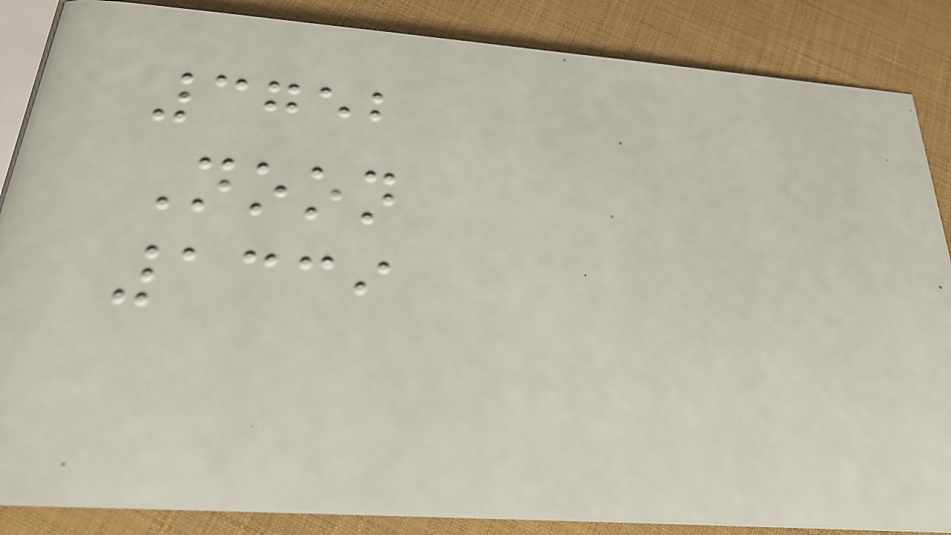3752
Noon
1339
